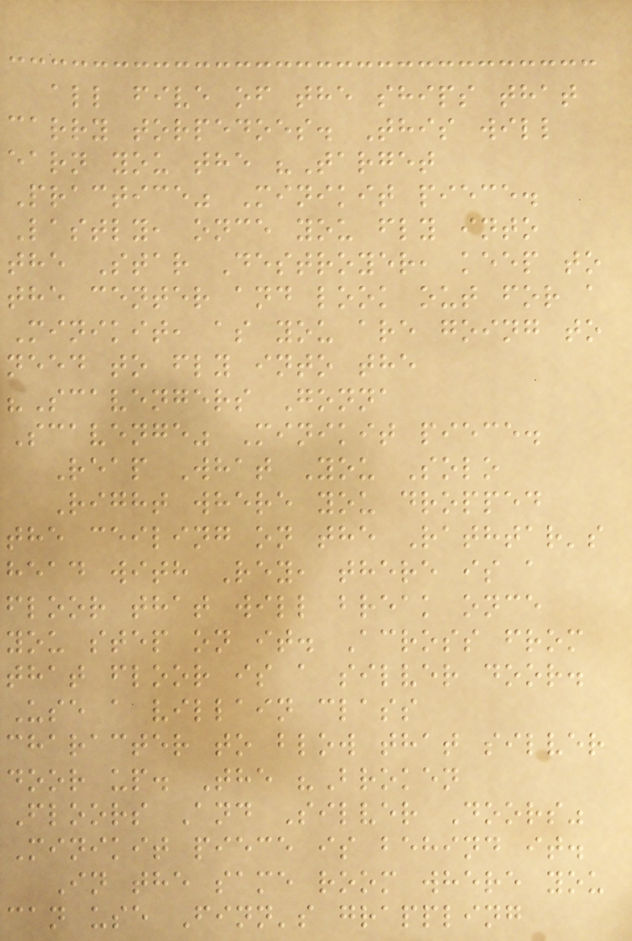all five of the ships that
carry torpedoes. This will
earn you the "Target
Practice" Minikit piece.
Lastly, once you fly into
the Star Destroyer, keep to
the center and look out for a
Minikit, as you are going to
need to fly into the
"Scavengers Gonna
Scavenge" Minikit piece.
Reap What You Solo
Right where you dropped
the ceiling on the Rathtar's
head with Rey, there is a
floor that will break once
you step on it. Across from
that floor is a silver door.
Use a villain class
character to blow that silver
door up. The "Broken
Floors And Silver Doors"
Minikit piece is behind it.
In the same room where you
can use Finn's grappling
